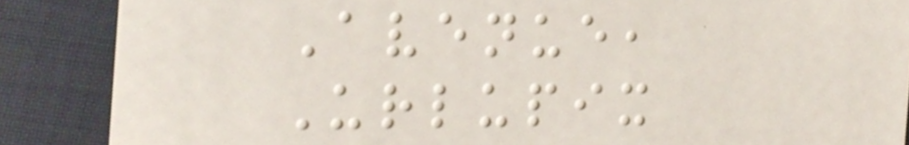Avenue,
Urlupix
